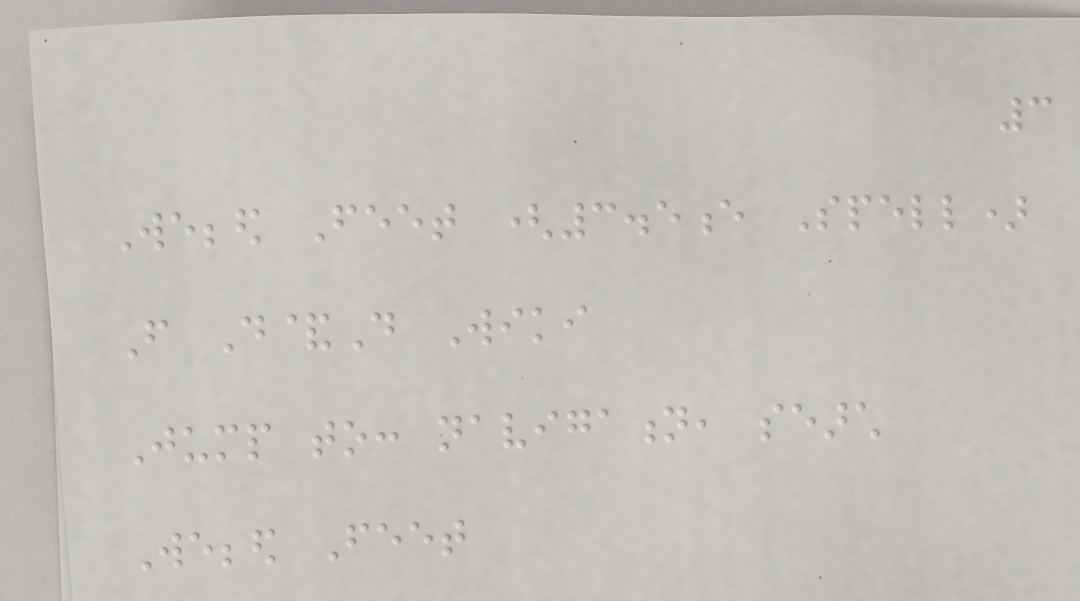3
Webbed Feet (3.5e Spell)
From D&D Wiki
Jump to: navigation, search
Webbed Feet
